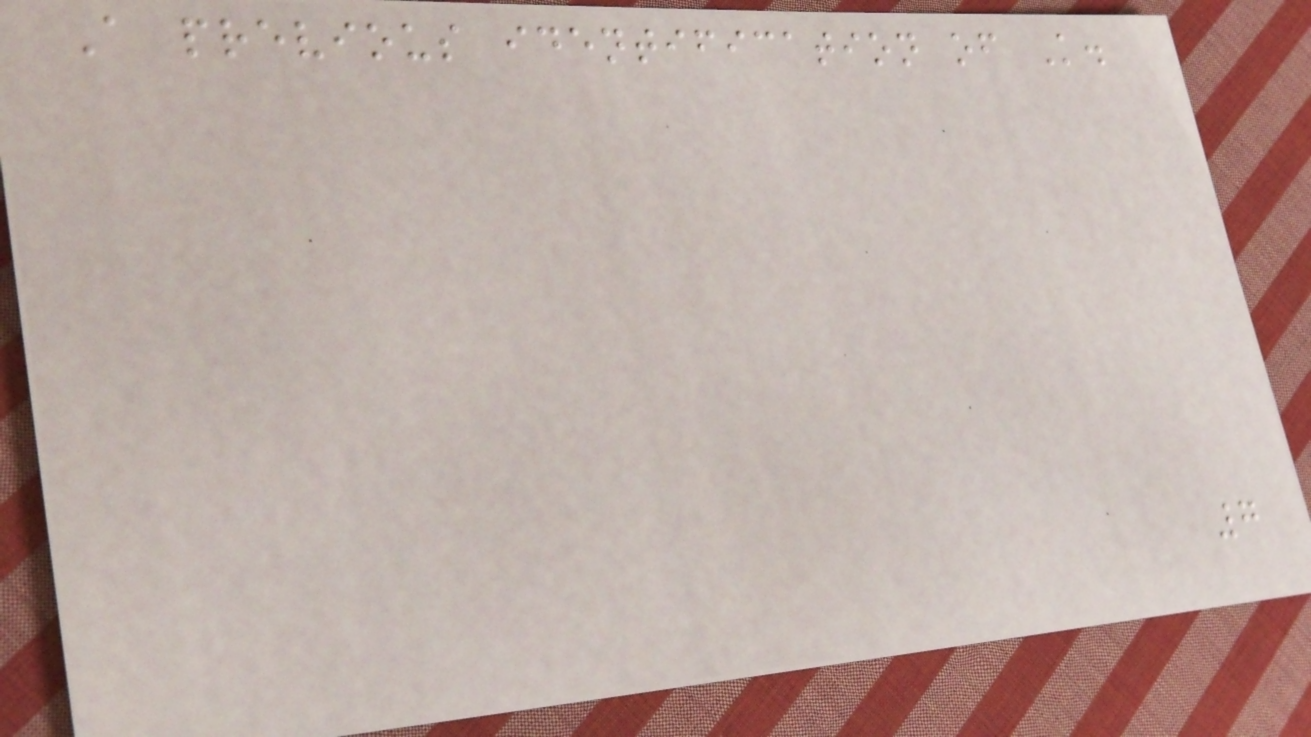A previous identification of K.
7
